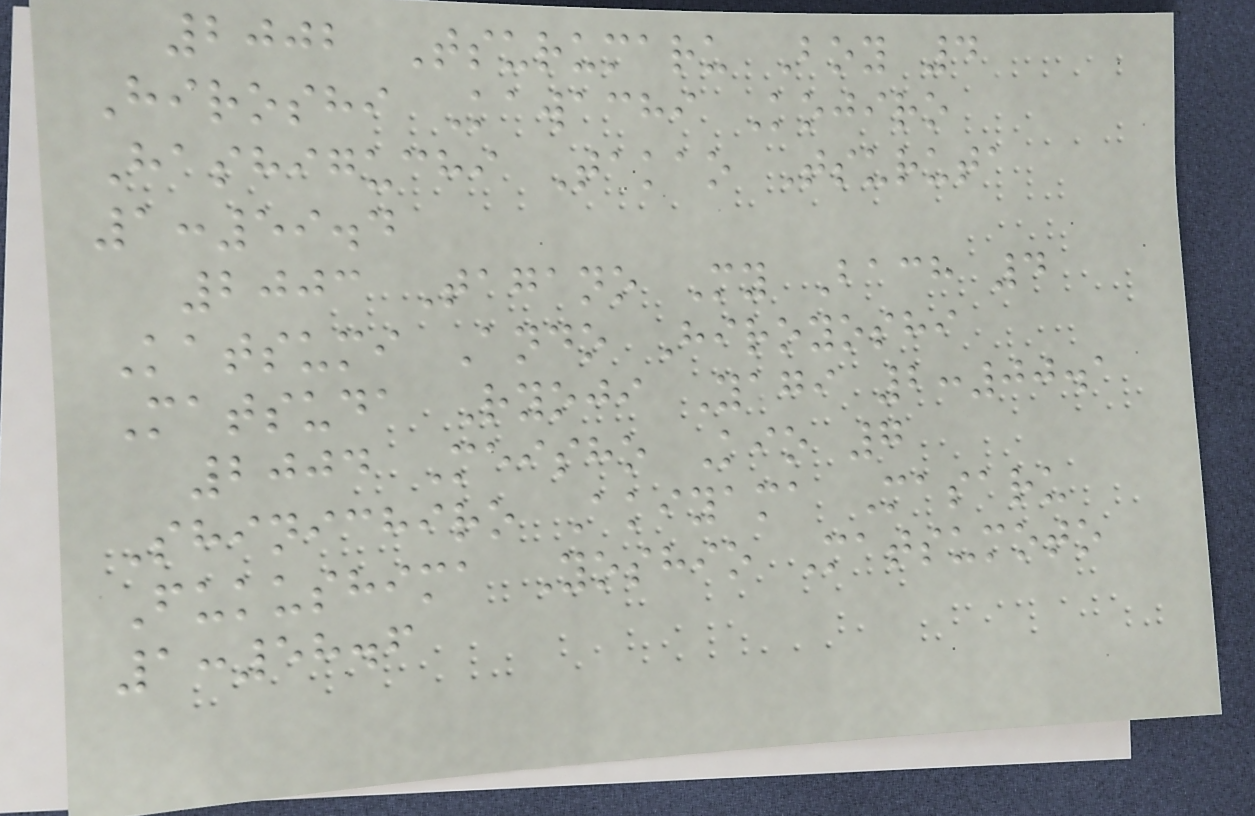2002 Tsurumaru Boy 4
Hiroshi Kawachi Kojiro
Hashiguchi Takao Tsuruta
1:59.4
2003 Tagano My Bach 4
Katsumi Ando Hiroyoshi
Matsuda Ryoji Yagi 2:00.1
2004 Meisho Kio 7
Shinichiro Akiyama Masaru
Fukushima Yoshio Matsumoto
1:58.6
